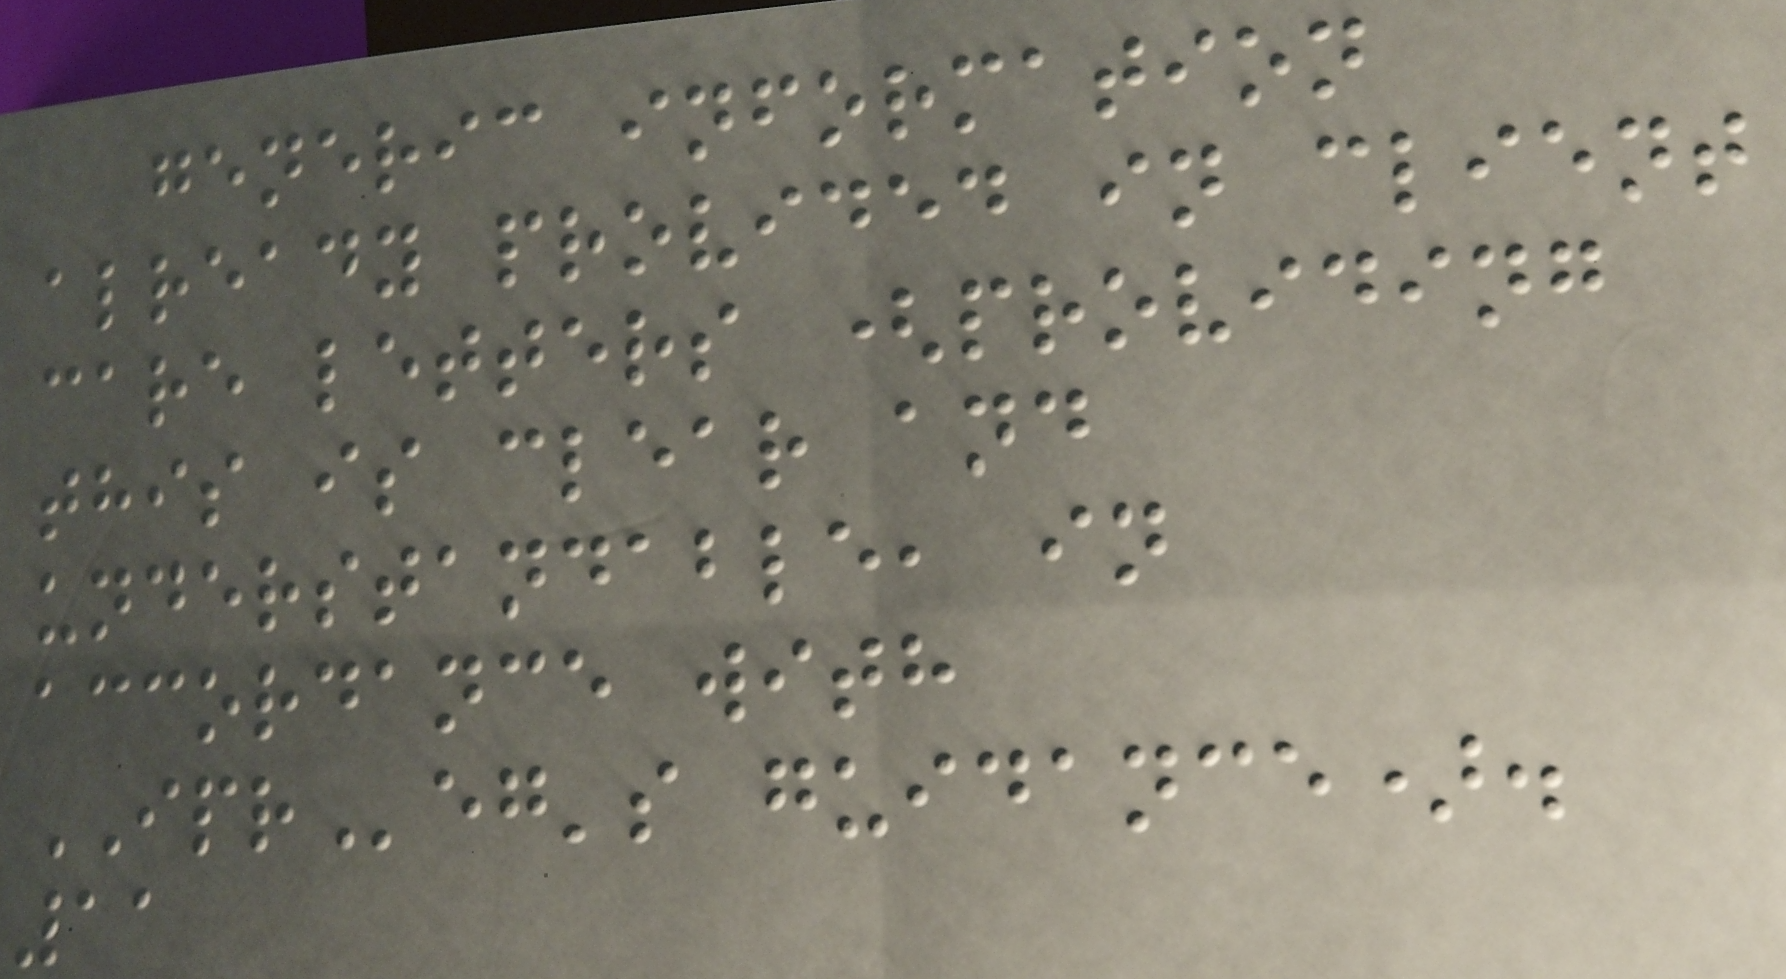generic information
already provided in client
care letters (providing
this is clear and
understandable, in
accordance with
IPReg's guidance).
11
